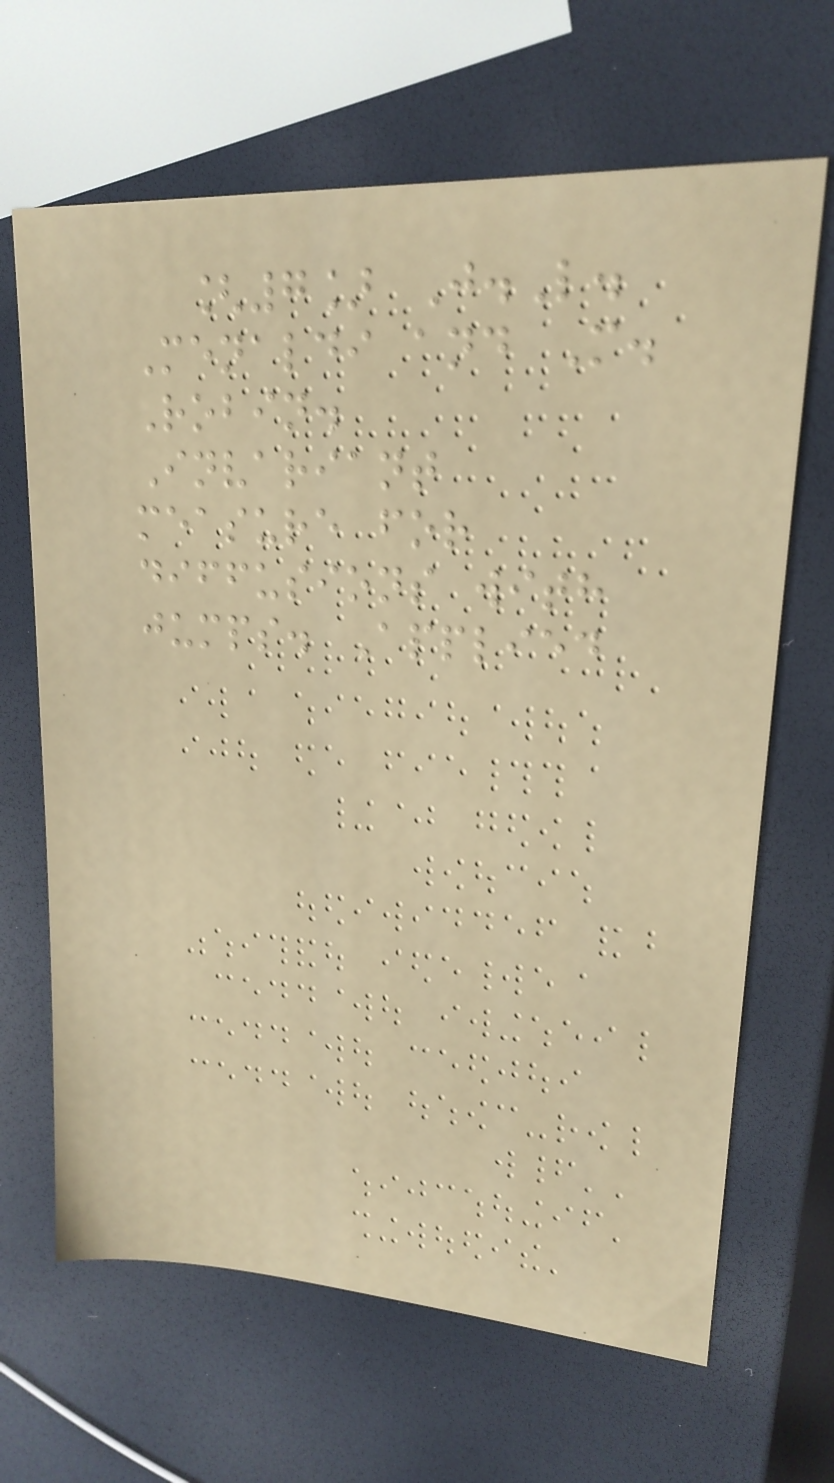[7] J.L.
Menaldi and M.
Robin.
Invariant
measure for
diffusions with
jumps. Applied
